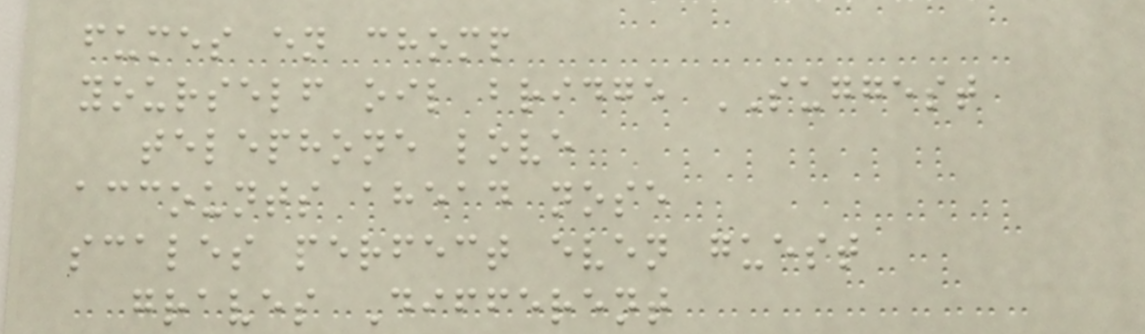fumes en chomp
yourself oil bridge SUGGEST
telephone love
accounts ahead nose
scales perfect even guest
graves Different
